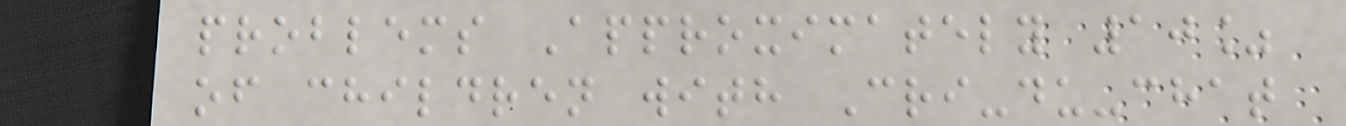problems Approximately 10%
of children with Cri-du-chat
